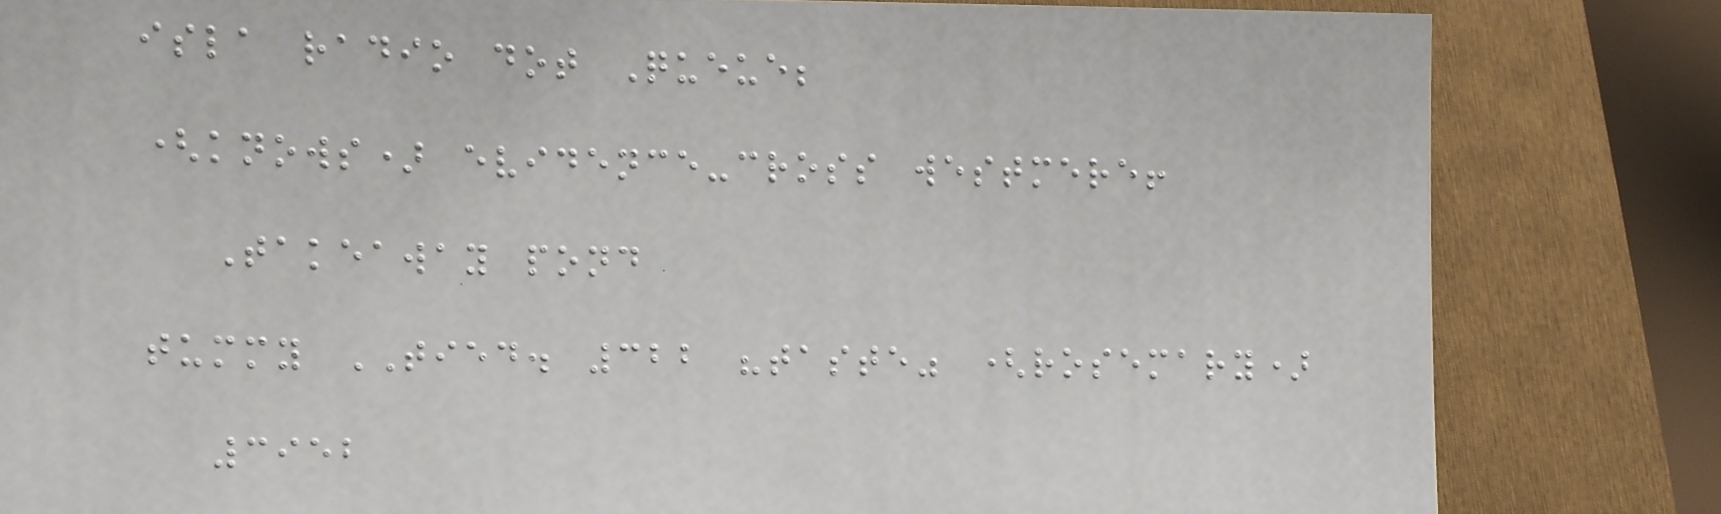isla radio dot Queue;
(knows) evidence-cross westmere!
Takeaway pond
tummy TIED. 322 "taste" (rosemary)
3952
